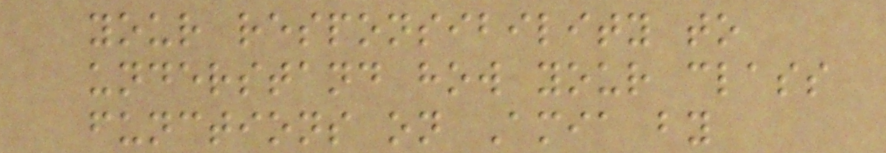your responsibility to
understand how your class
functions on Amia by
